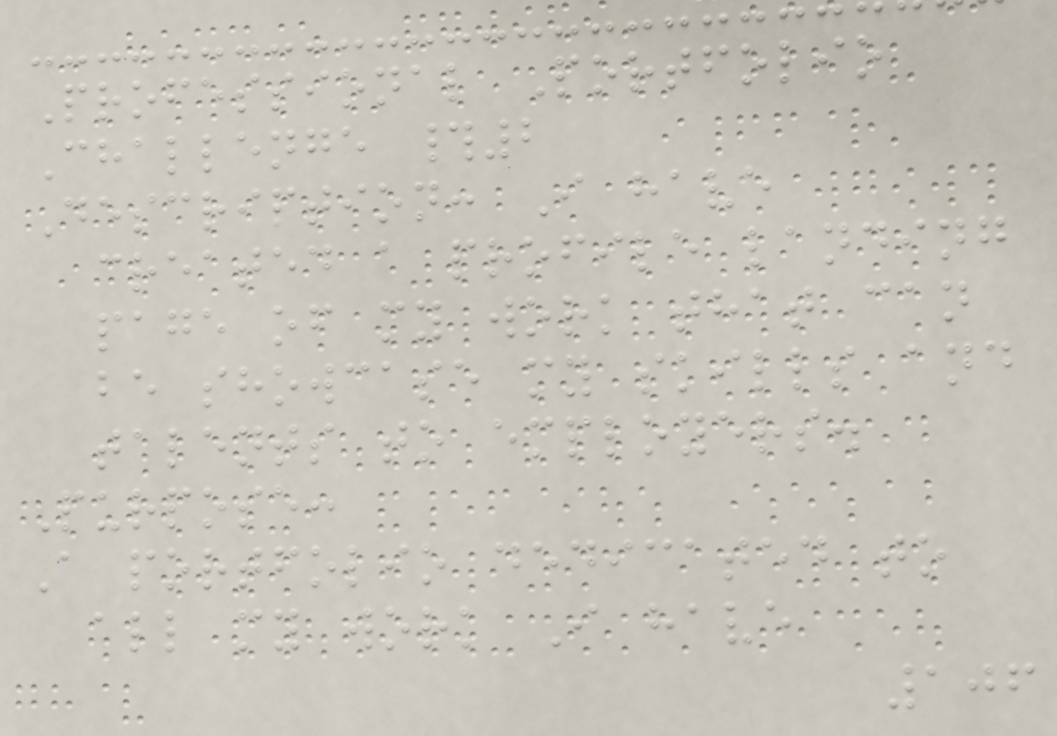Professional Portfolio
Challenge #2
Description: I have
created a profile landing
page of my work that can
be showcase my skills and
talents to employers.
Purpose:
A portfolio dedicated to
all my work I have
106
